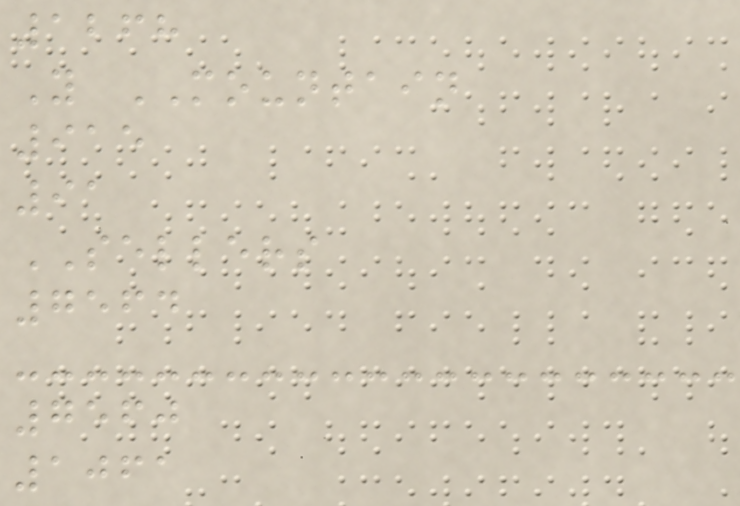1268
Y MOUNTAIN
915
91
SELLERS
7564
7560
1061
